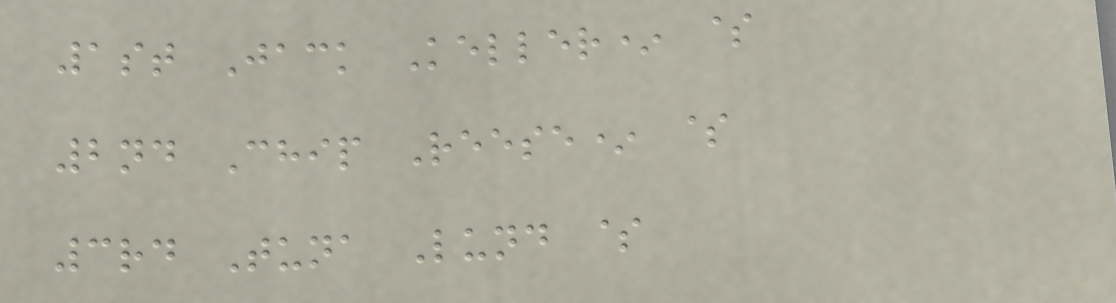1st Jack Keller* $
2nd Chip Reese* $
3rd Tuna Lund $
